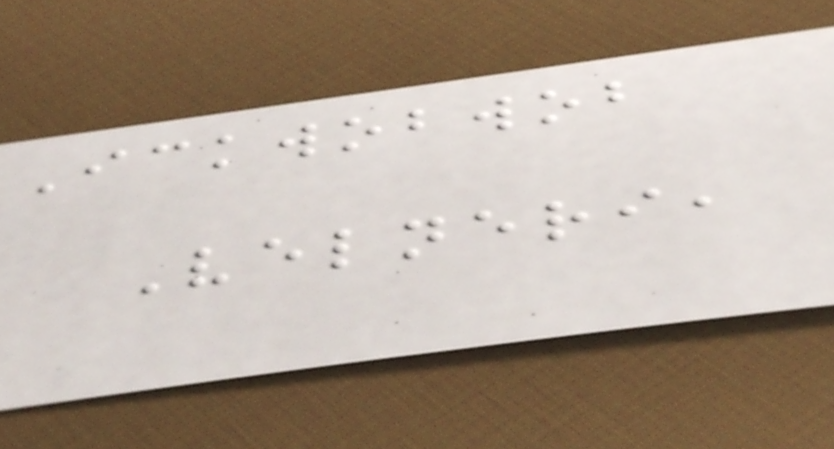Ickwobwob
Velneri,
